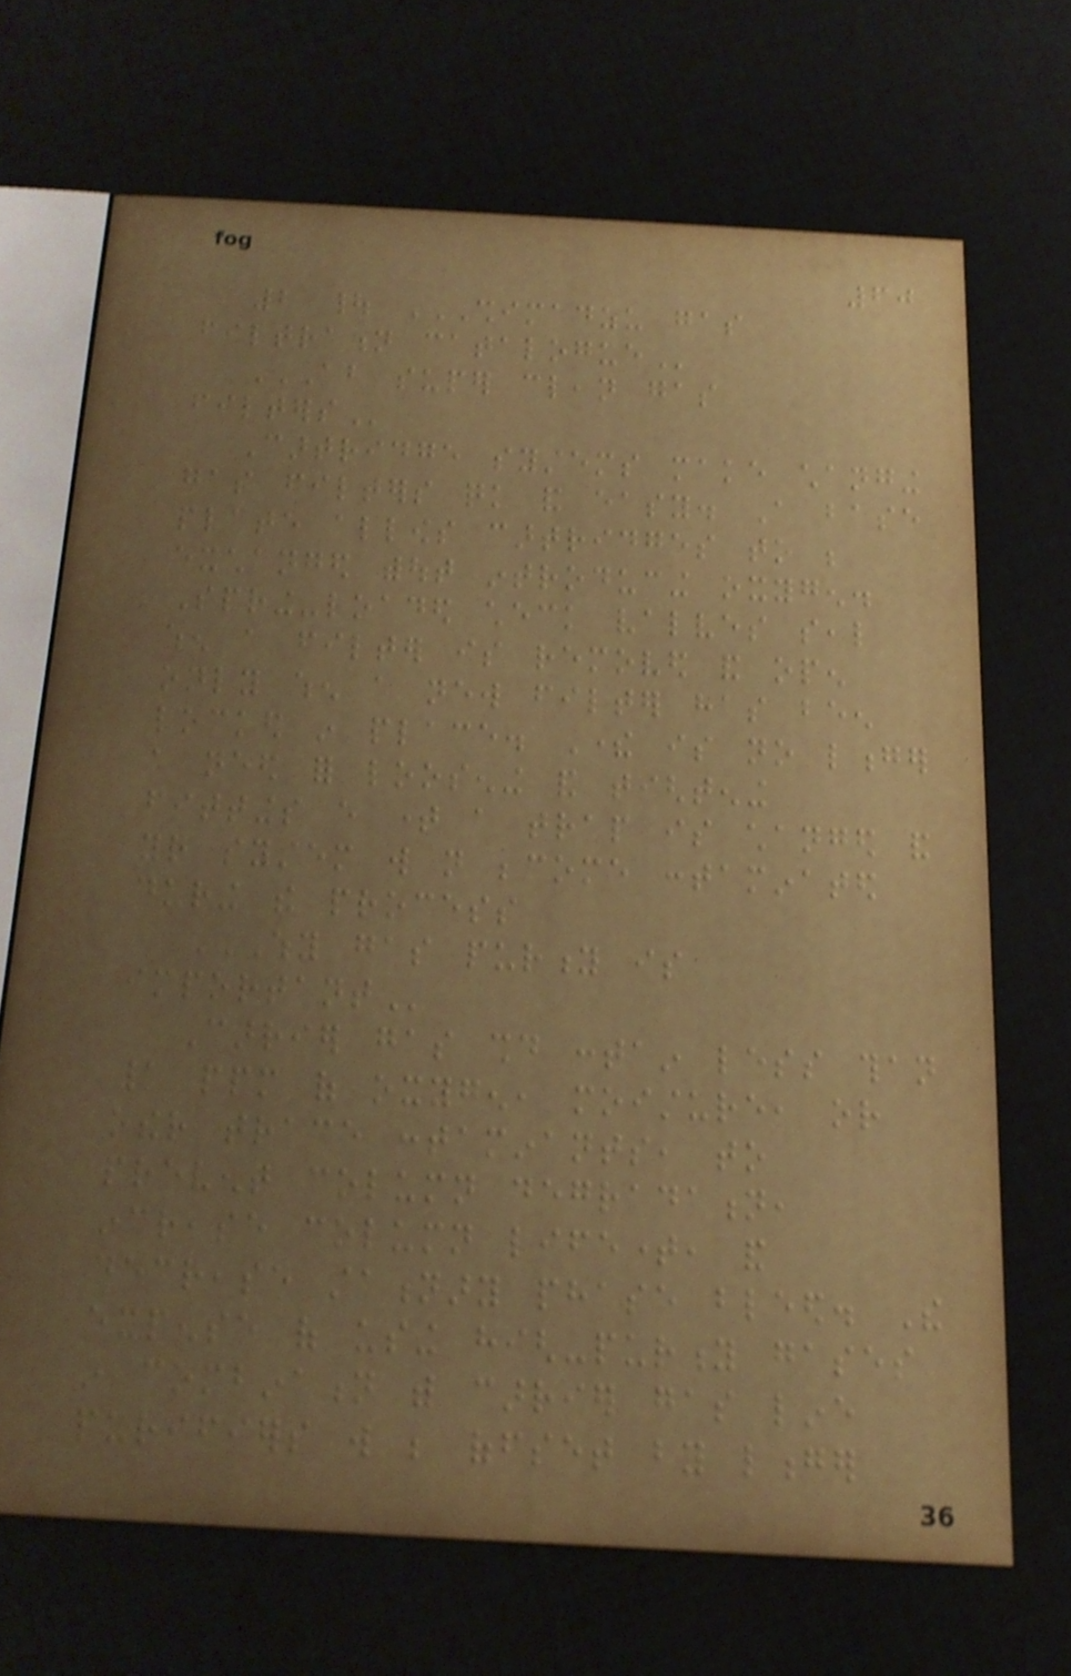60
2 | SHIMADZU GAS
FILTRATION CATALOGUE
ABOUT SUPER CLEAN GAS
FILTERS
Cartridge systems make changing
gas filters quick and easy. A base
plate allows cartridges to be
exchanged without introducing oxygen.
Spring-loaded check valves seal
when a filter is removed and open
only when a new filter has been
locked in place. There is no longer
a need for loosening and tightening
fittings every time a trap is changed and
your system will not become contaminated
during the process
WHY GAS PURITY IS
IMPORTANT
Carrier gas should contain less than
1 ppm of oxygen, moisture, or
other trace contaminants, to
prevent column degradation,
increase column lifetime, and
decrease stationary phase bleed. The
expense of using high-purity gases
in combination with carrier gas line
purifiers will be offset by longer
